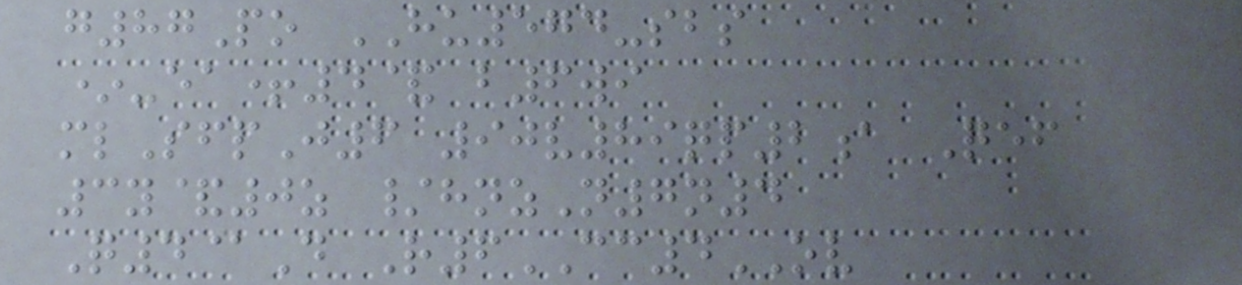g87Po HU574-sbs
*-ea+4& b6wi
mlSfpJ6 90v89qp2a Qef
3y&0z /hnzN7n4
Q4@D R6CC4OV
